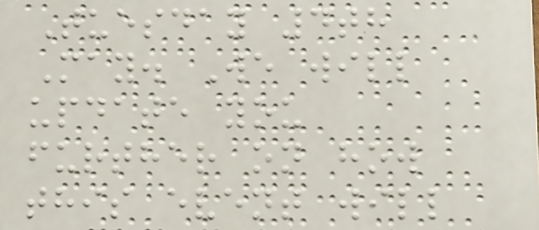Tuesday 4th
May. We will
update you
further on how
this event will
